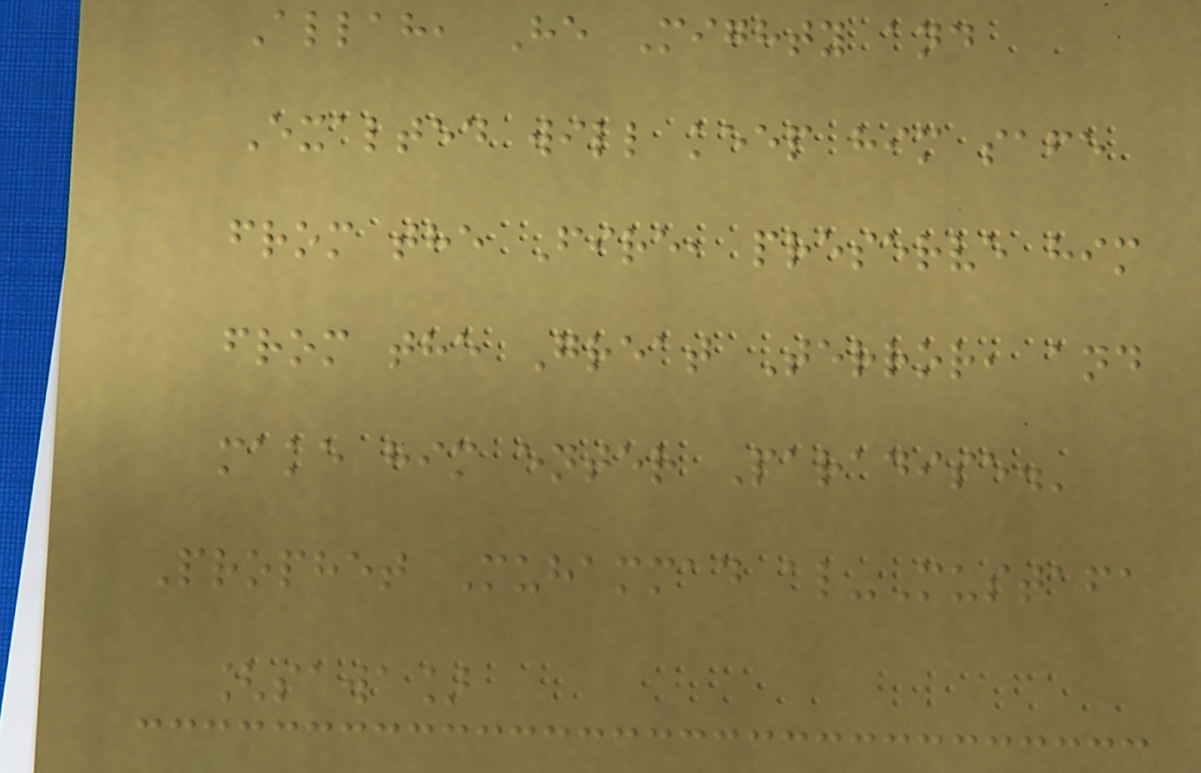Allah, He Mighty and
Exalted will keep him safe
from the Fire, preserve him
from the Great Terror, and
make him enter Paradise.'
Prophet Muhammad al-Mustafa
[sawa]
